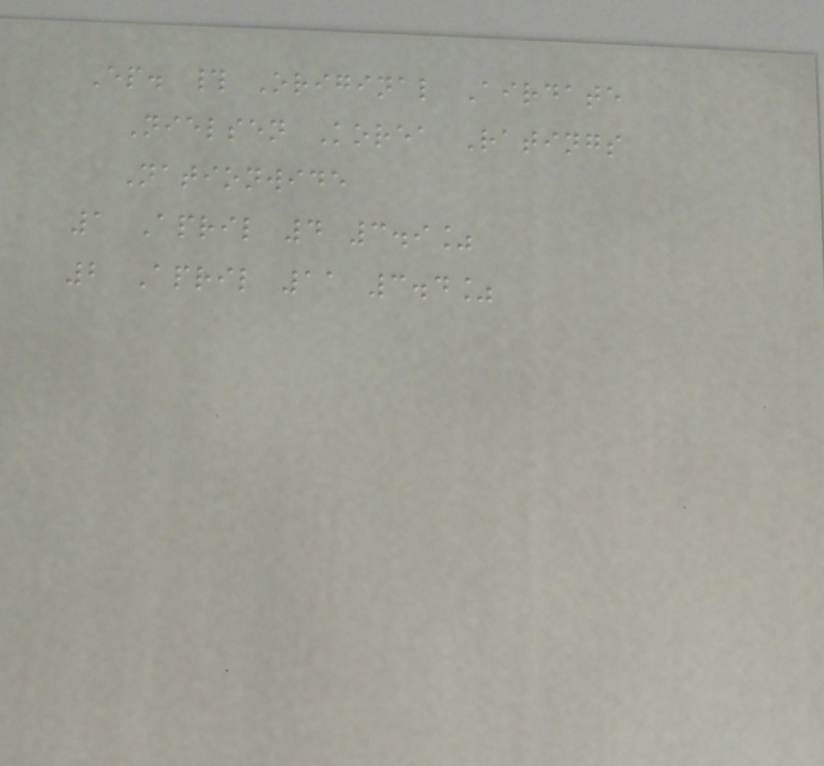Ep. # Original Airdate
Nielsen Korea Ratings
Nationwide
1 April 4 3.9%
2 April 11 3.4%
